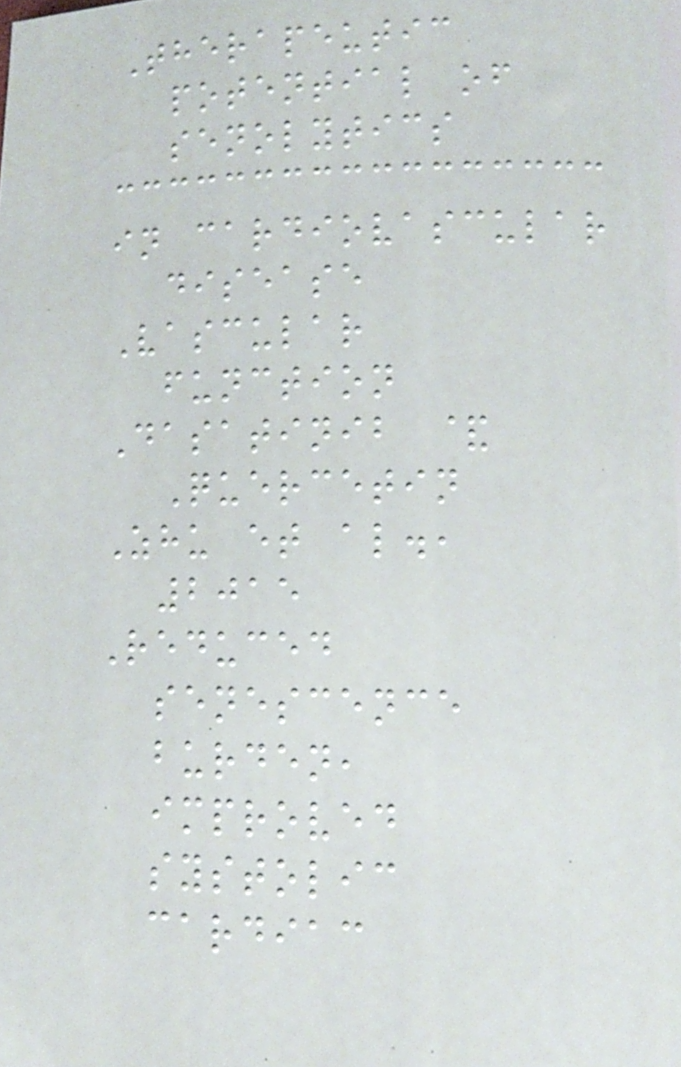Therapeutic
potential of
senolytics
in cardiovascular
disease
Vascular
function
Dasatinib &
Quercetin
Zhu et al.,
2015
Reduced
senescence
burden,
improved
systolic
cardiac
